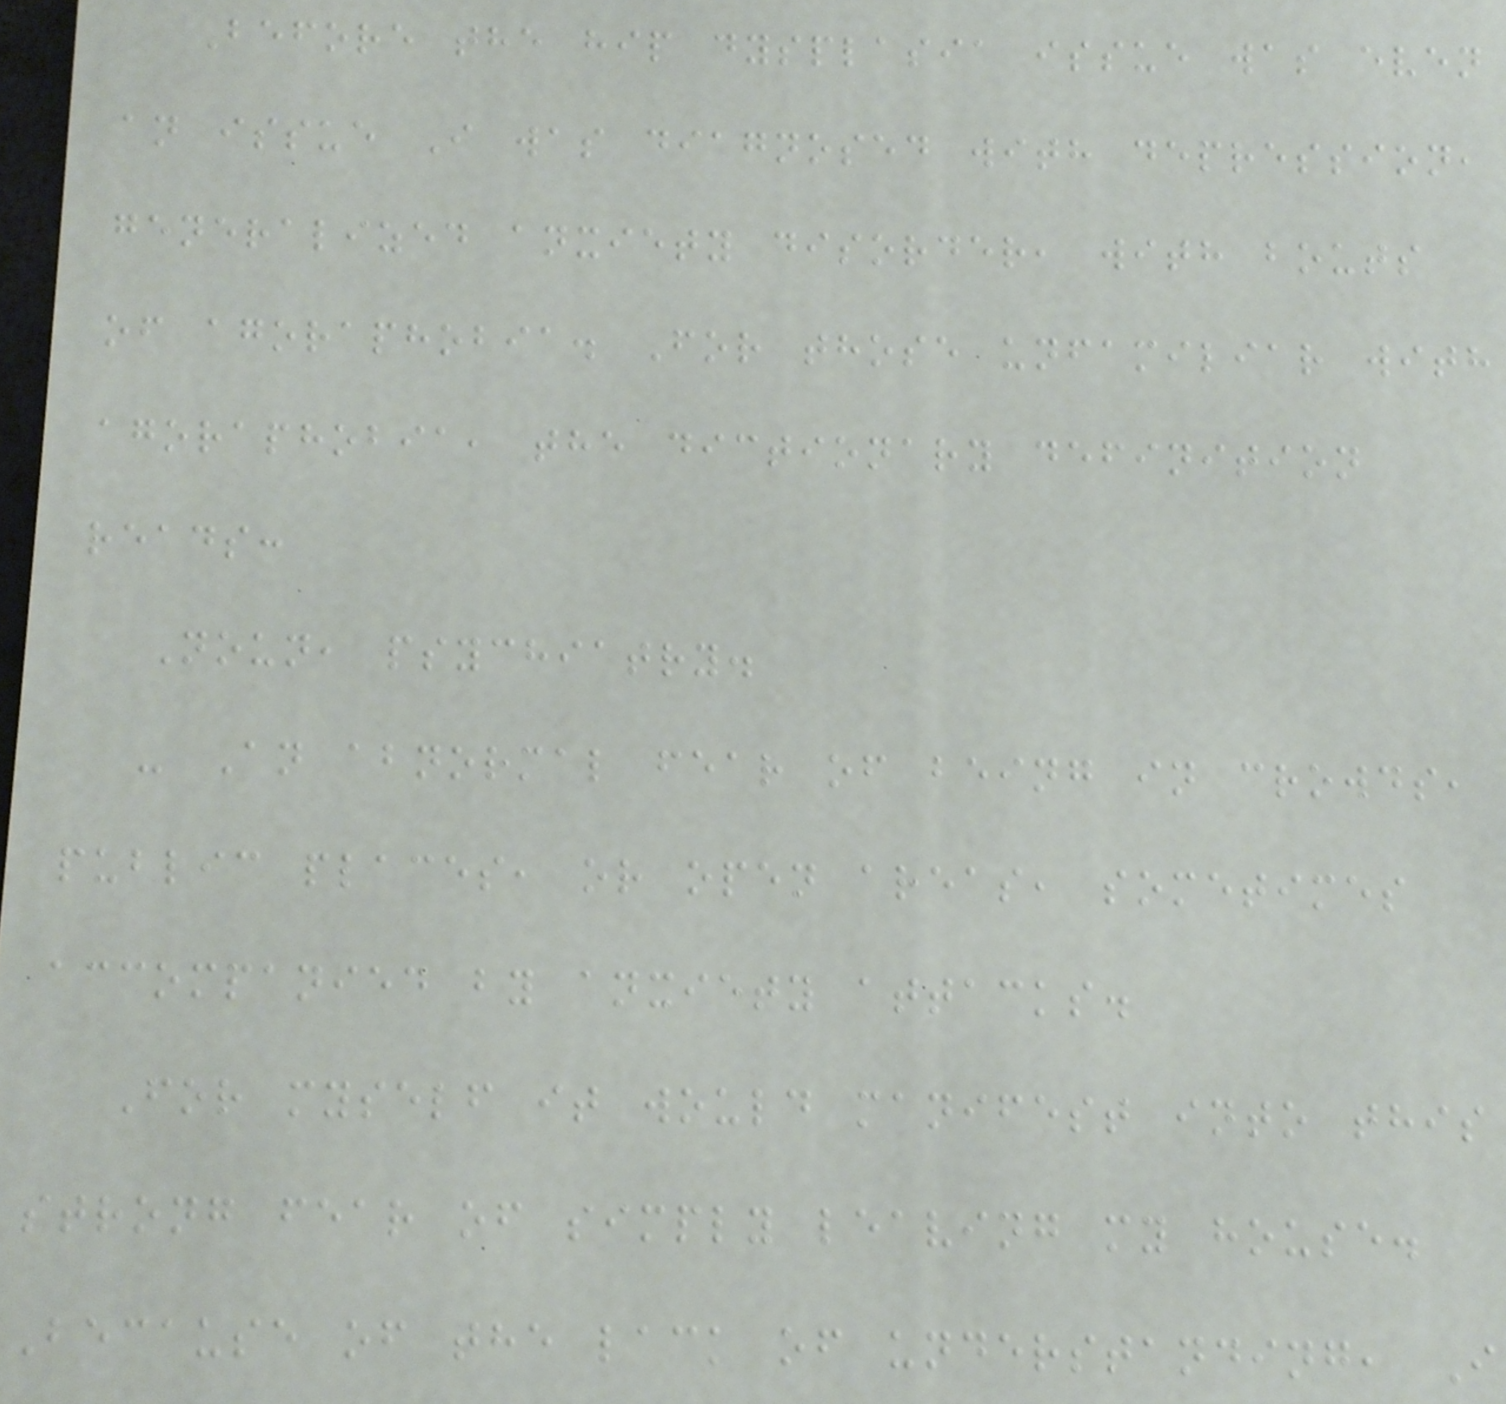Before the hip dysplasia issue was even
an issue I was diagnosed with depression,
generalized anxiety disorder, with bouts
of agoraphobia. For those unfamiliar with
agoraphobia, the dictionary definition
reads:
Noun, psychiatry.
- An abnormal fear of being in crowds,
public places, or open areas, sometimes
accompanied by anxiety attacks.
For myself it would manifest into this
strong fear of simply leaving my house.
Because of the lack of understanding, I
